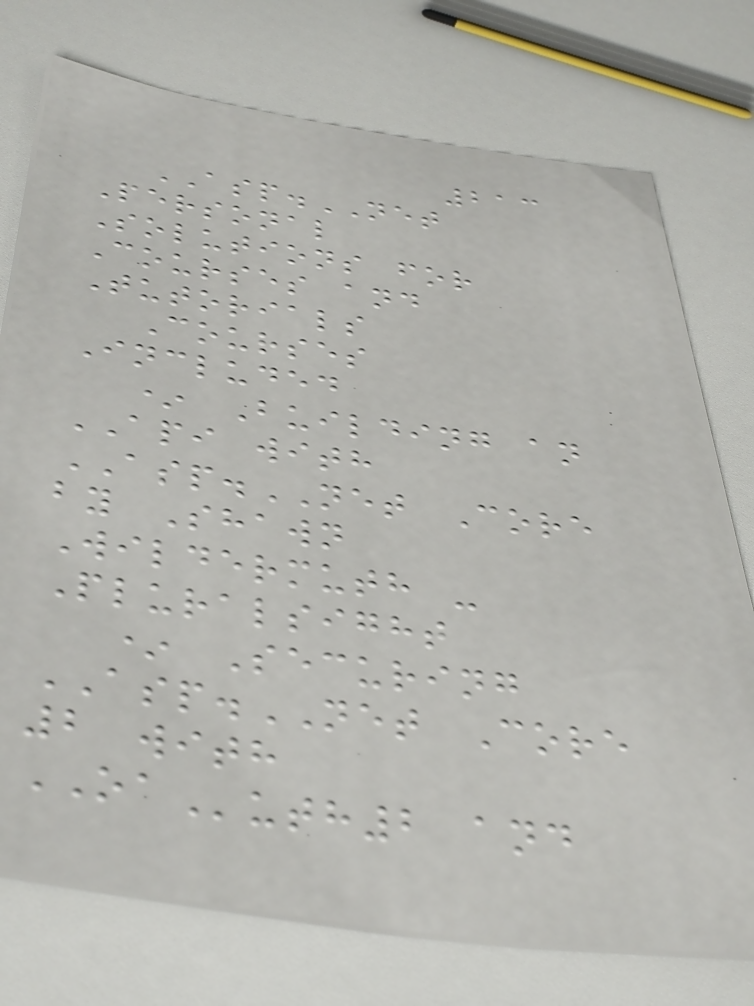213
ASP.NET
Personal
Solutions for
Courses and
Tutorials
Courses
Included
* Building an
API with
ASP.NET Core
by Shawn
Wildermuth -
Pluralsight
* Securing
ASP.NET Core
2 with
OAuth2 and
